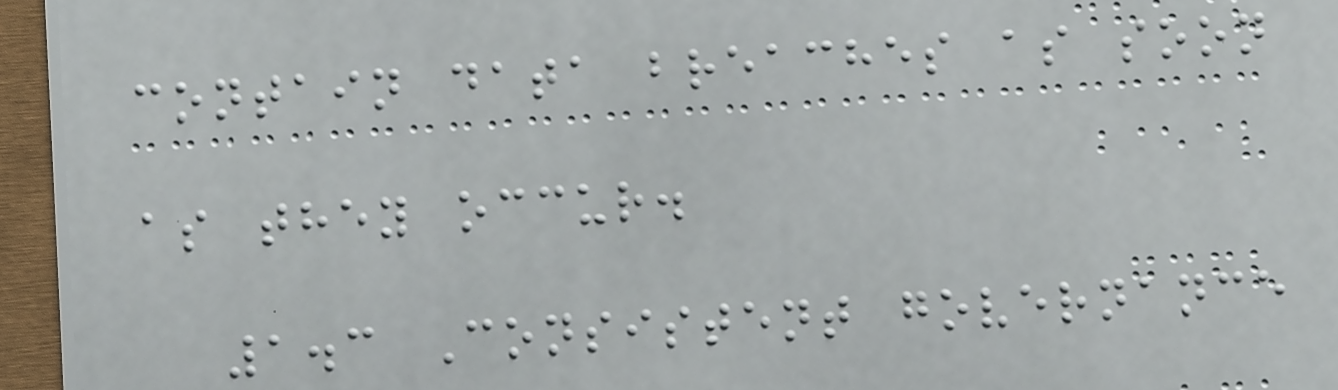contain data breaches as soon
as they occur.
1.3 Consistent governance
